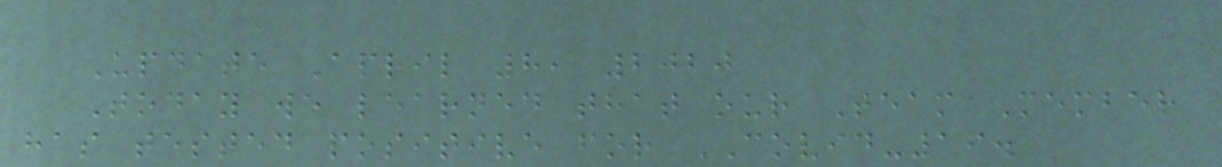Update April 8, 2020
Today we learned that our Team Member
has tested positive for COVID-19.
